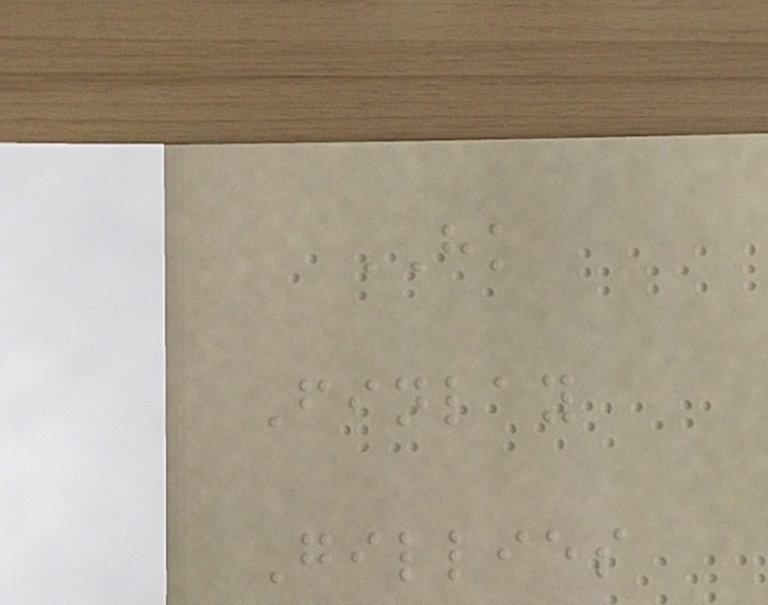HK
Finlay
Gillies
